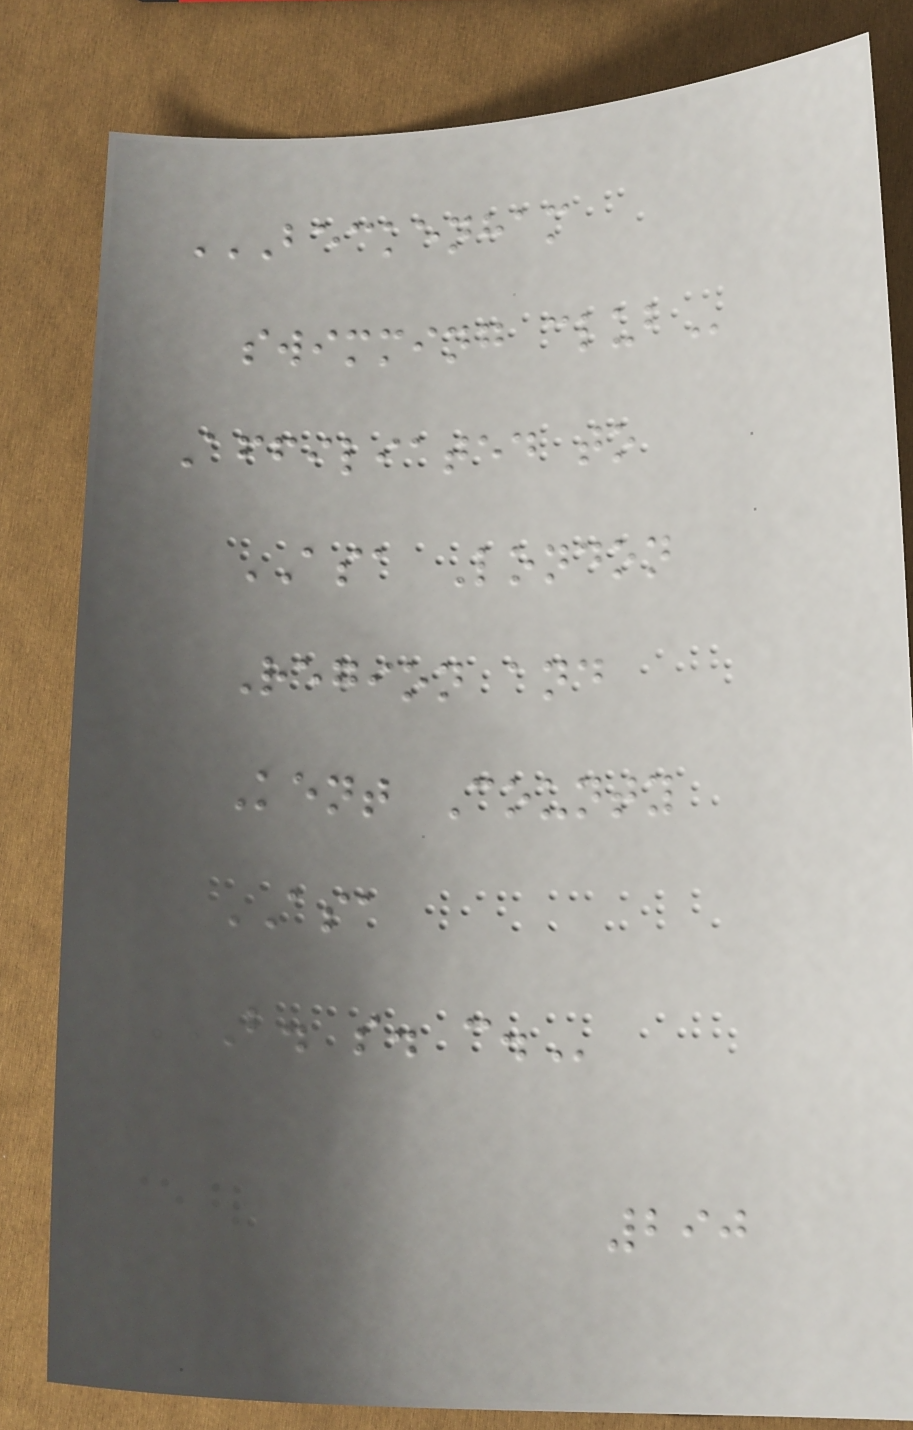BECKENHAM
SWIMMING CLUB
Affiliated to
ASA London
Region and
Kent County
ASA
B. S. C.
290
